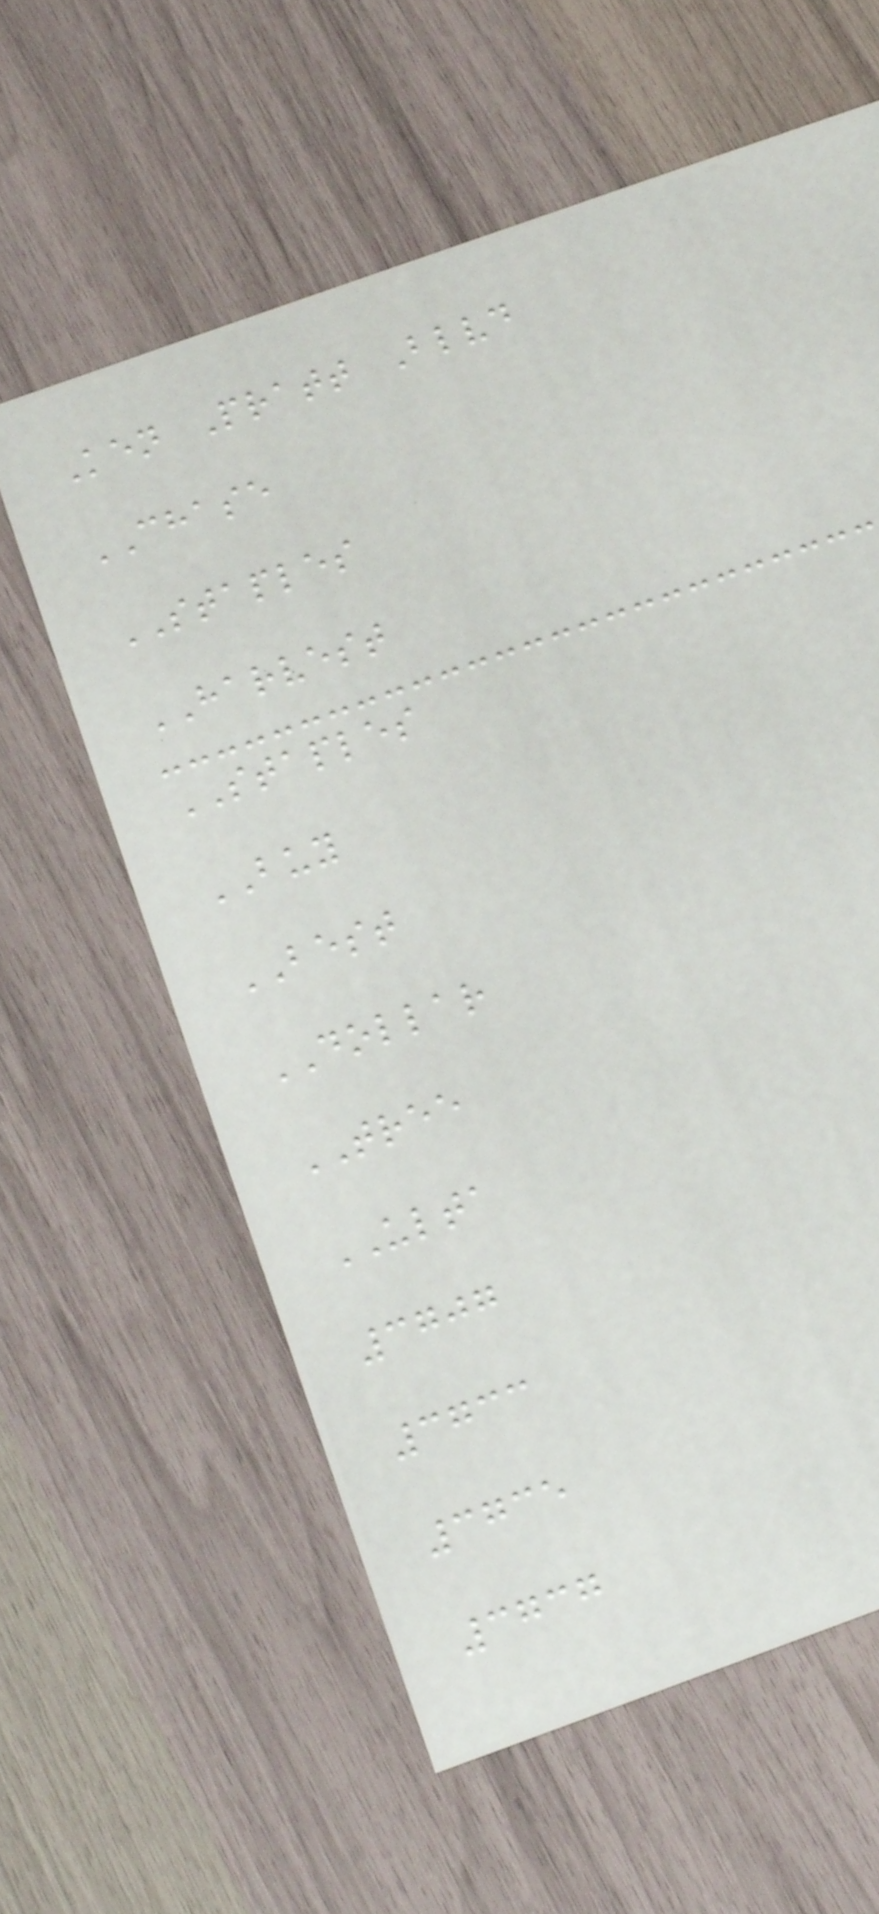Ken Pratt Blvd
CHASE
STAPLES
HARVEST
STAPLES
BUY
BEST
DOLLAR
TREE
ULTA
3707
3733
3735
3737
